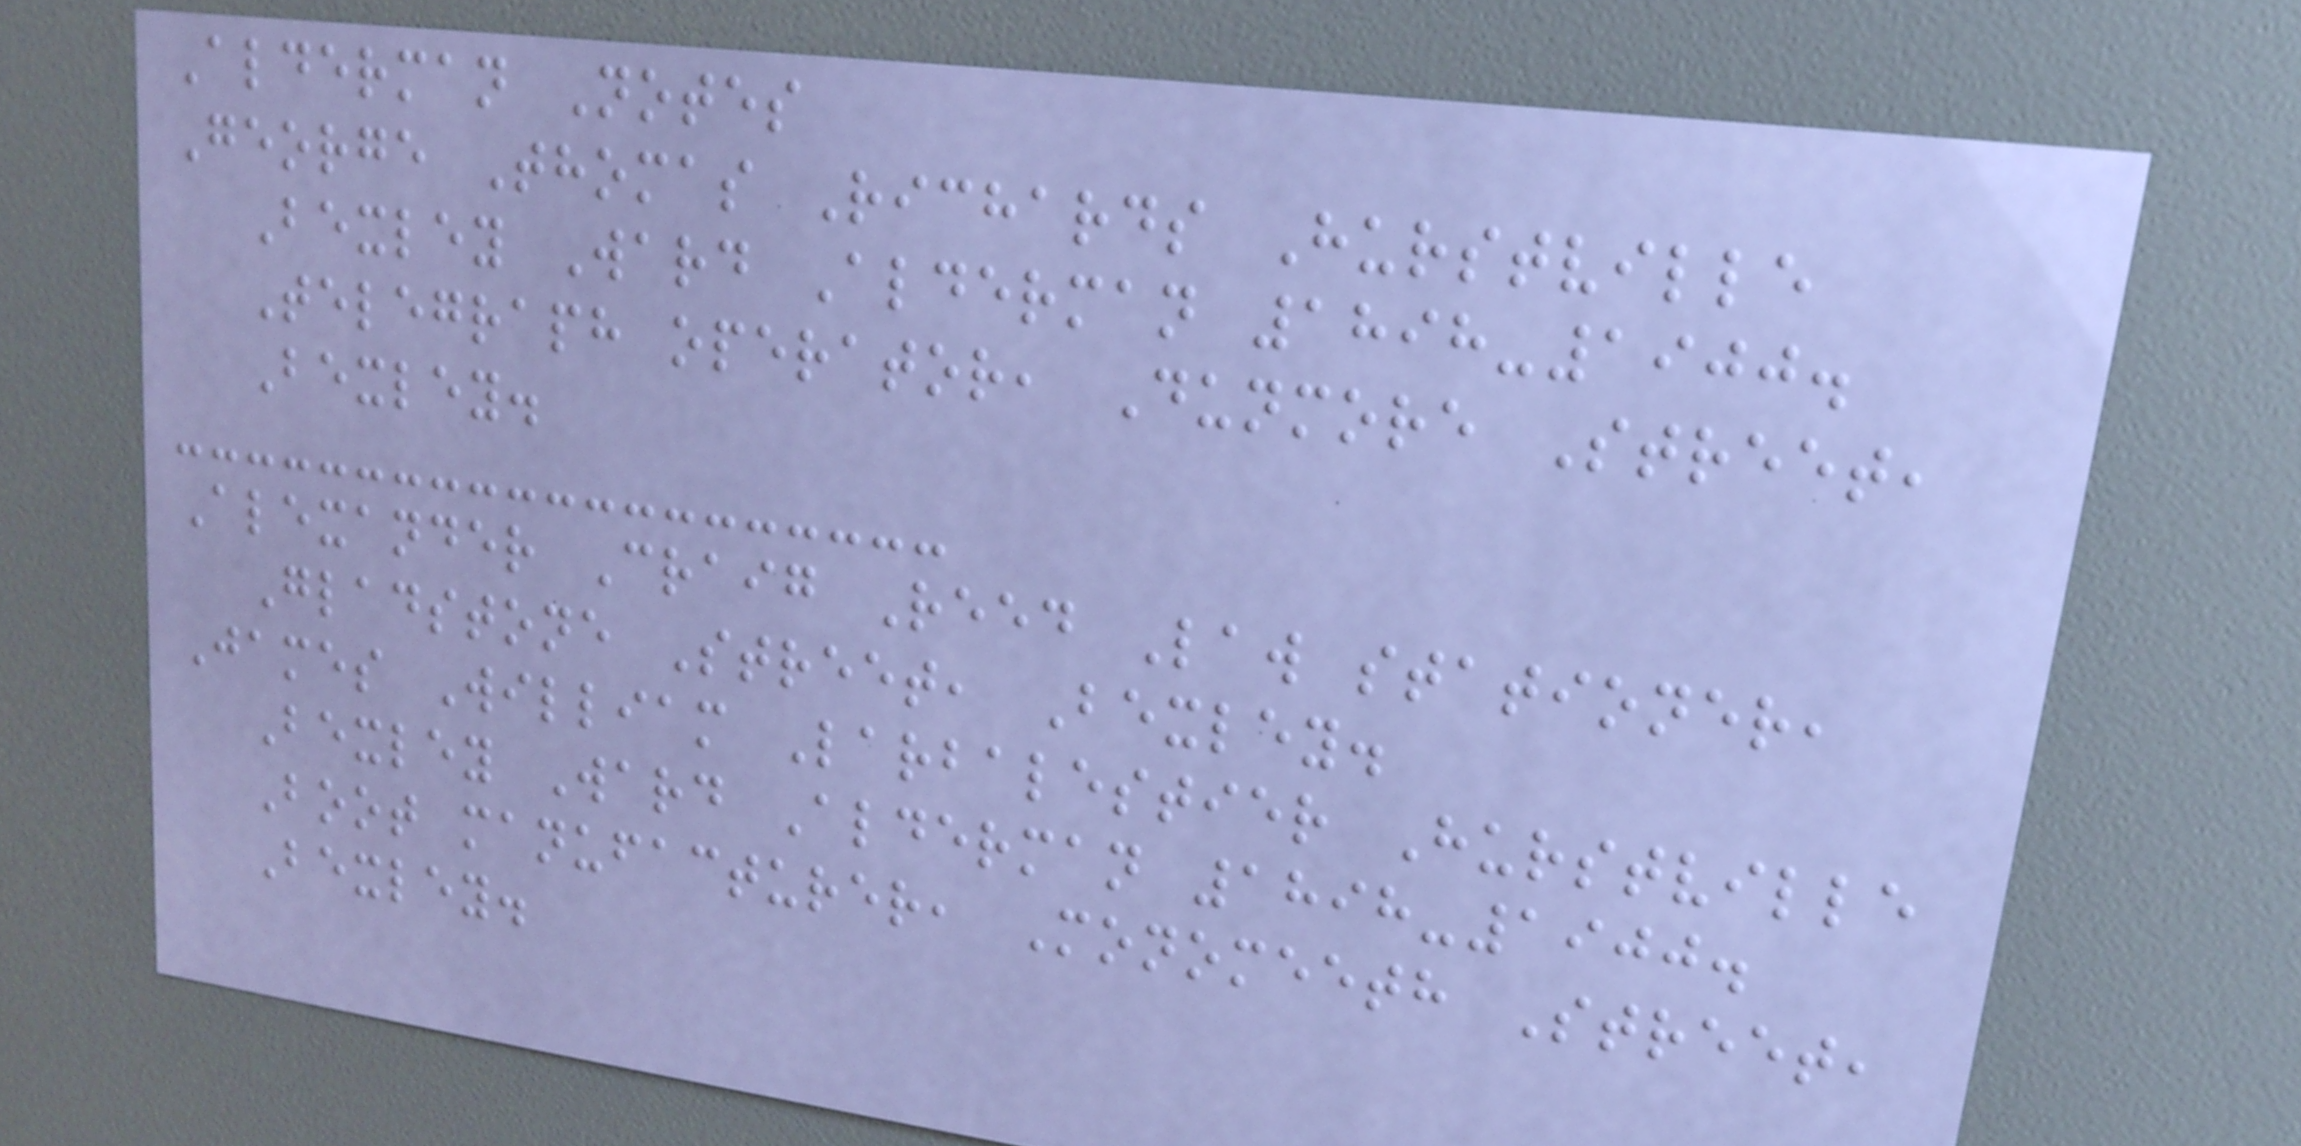Alderman Notes
George Thomas Richards Hurstville
Bexley Ward Alderman 1898-1900.
Telegraph operator, Dunmore Street,
Bexley.
Alexander Craig Reed Law stationer,
Gladstone Street, Bexley.
James William Larbalestier Hurstville
Bexley Ward Alderman 1898-1900.
Boot manufacturer, Monomeeth Street,
Bexley.
